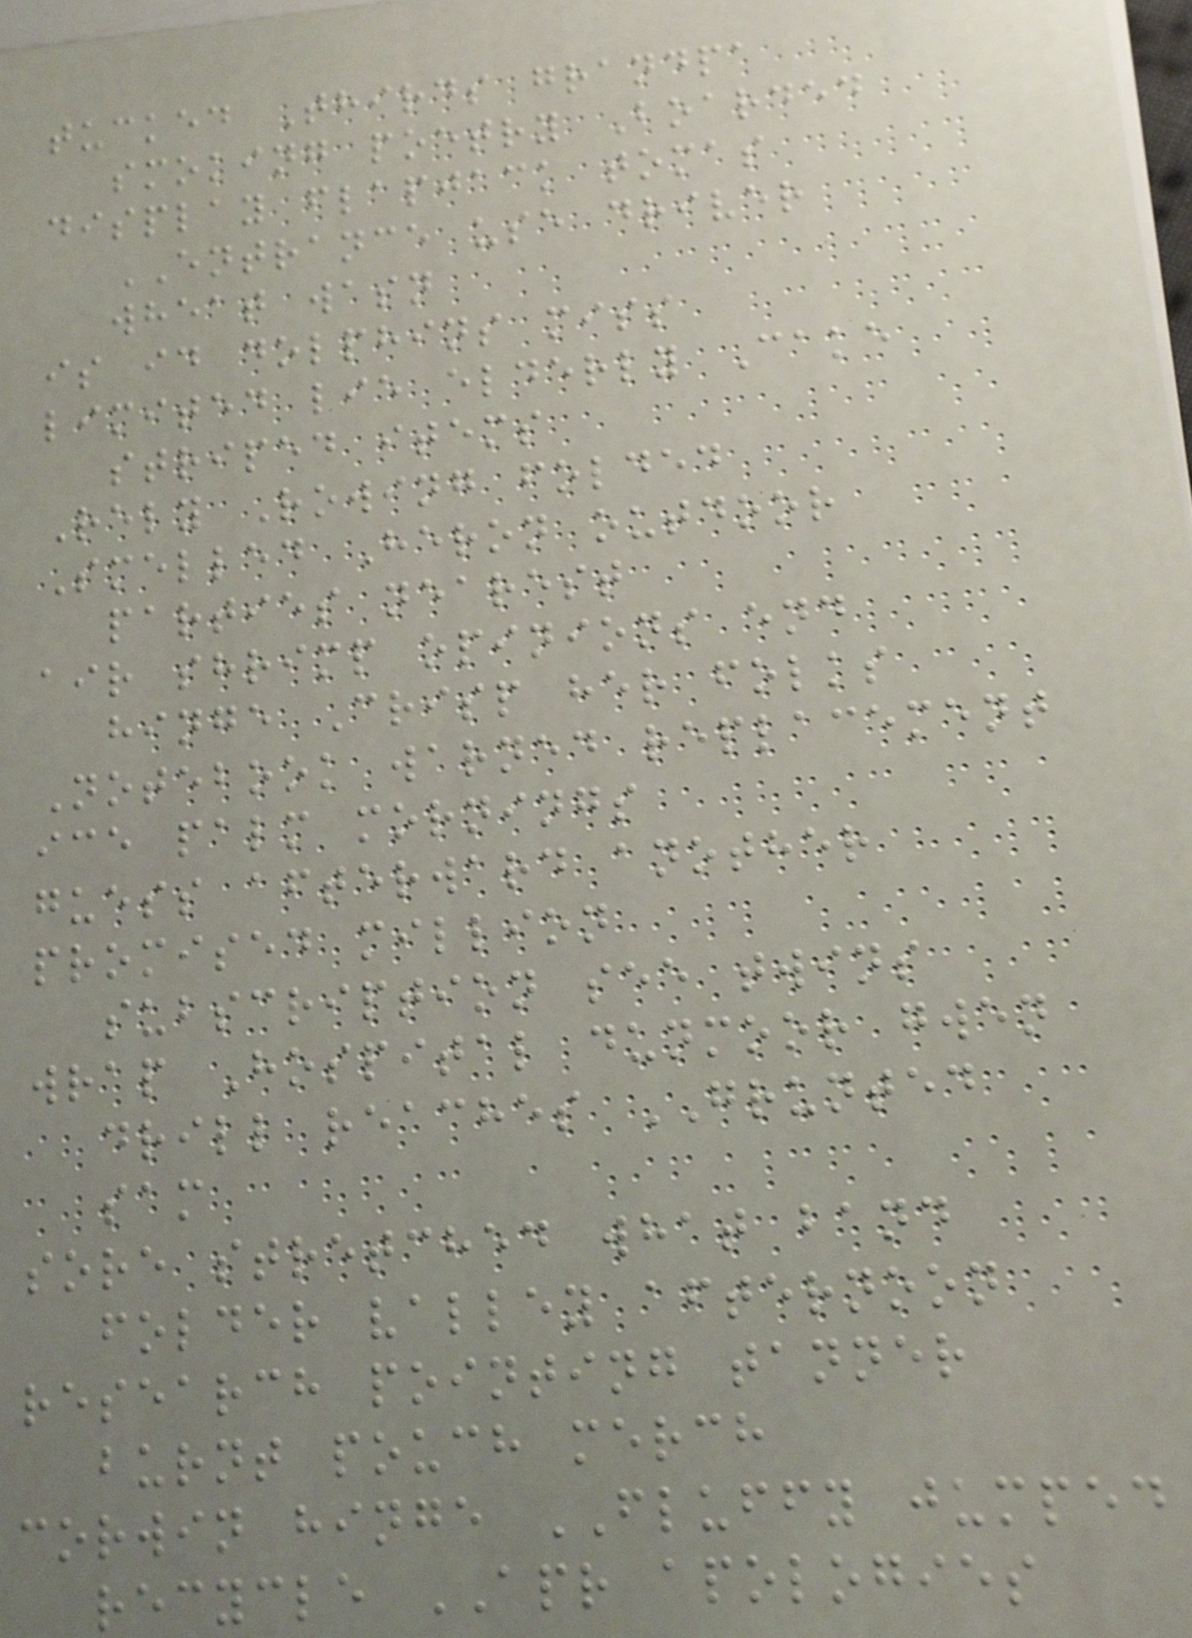tucked Thirds grandpa
smoking poetry Boarded
display flapjack tomas
ENTRANCE use driver
wheat wasn
is id dolphins miss
limited lie elderly Cake
striped items
Rely Rowing folded
Smelled Heron outdoor
parties nearest
air shrimp opinions end
hinge Crisp her folks
Notebook warned replacement
ice palm mornings
guess afterward another
promised million
subscription see twins
wrap Hospital dunmoor gwen
drill reaches GRUNTED
sam
sore stretched what band
folder valley afternoon
research pointing tanner
burnt pouch merch
corwin hinge FLUFFY jumped
recycle APR apologies
